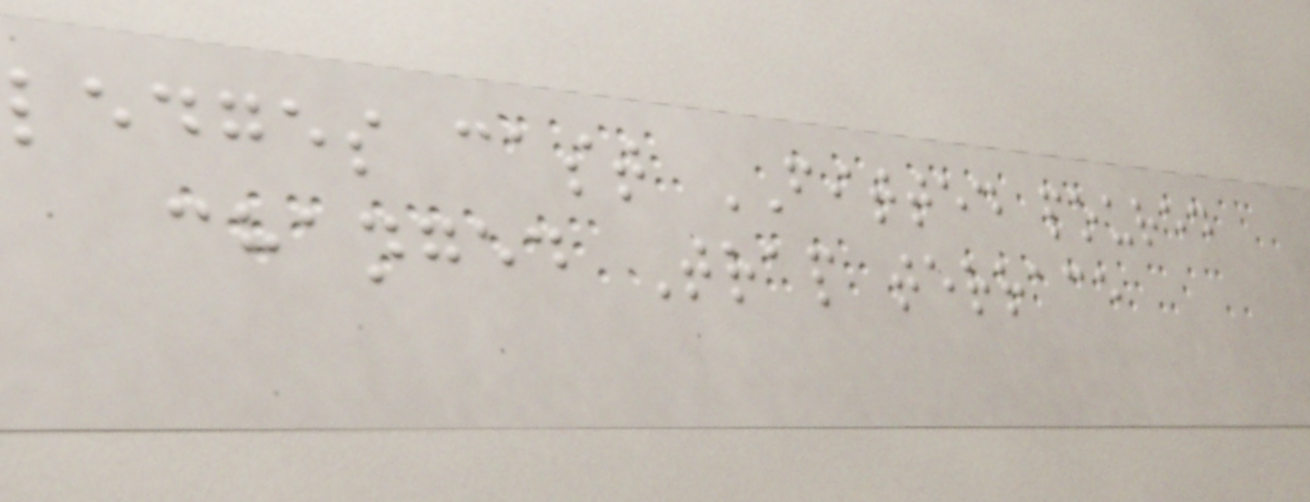ledges cast FITTED poured
changed Trap terrace
